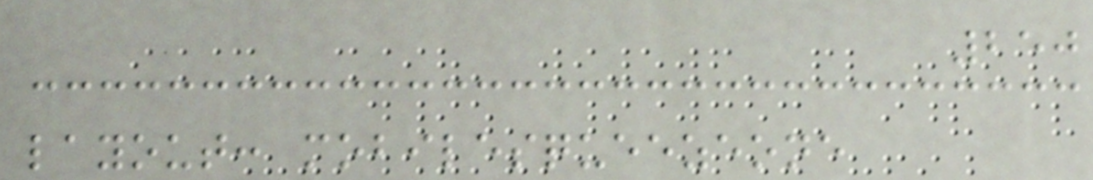250
layout: mobilesqueezeone
